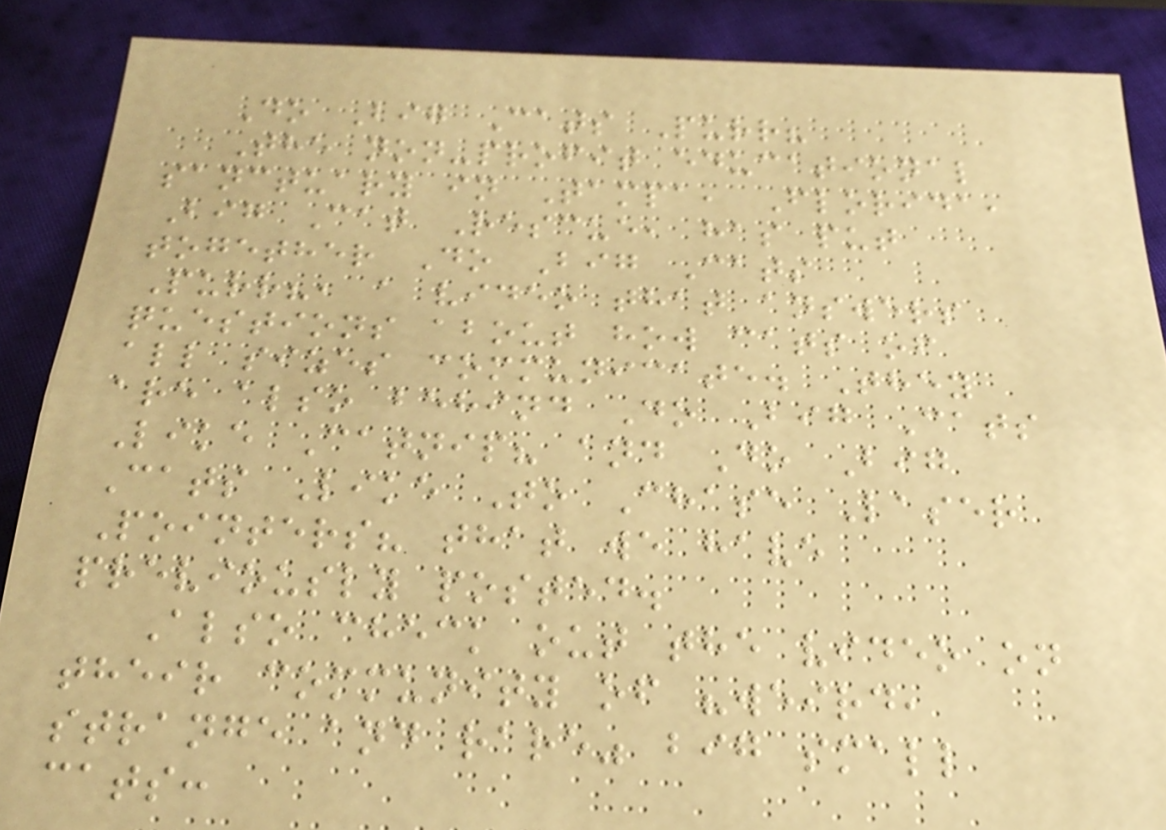Do Big Cats Purr?
The non-profit educational
sanctuary in Tampa, Florida,
Big Cat Rescue, has put
together Do Big Cats
Purr?, a video that answers
questions about how cats of
all sizes communicate. They
are also behind Do Big Cats
Like Catnip? and Do Big
Cats Like To Chase Laser
Pointers? that we have
previously posted.
Also check out the video on
their community of "weird,
strange and rare" big small
cats:
